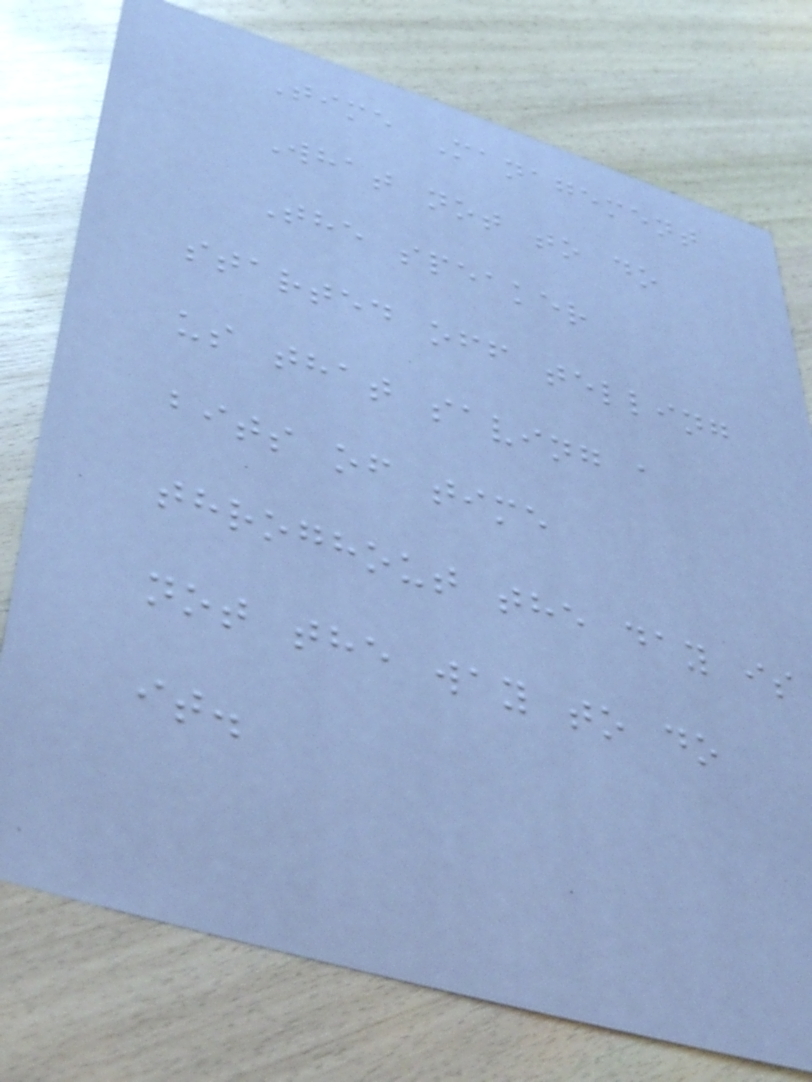Time Management
What not to do
The speaker
started off telling
us that saving a
bits of time
throghout the day is
not the way to do
it.
